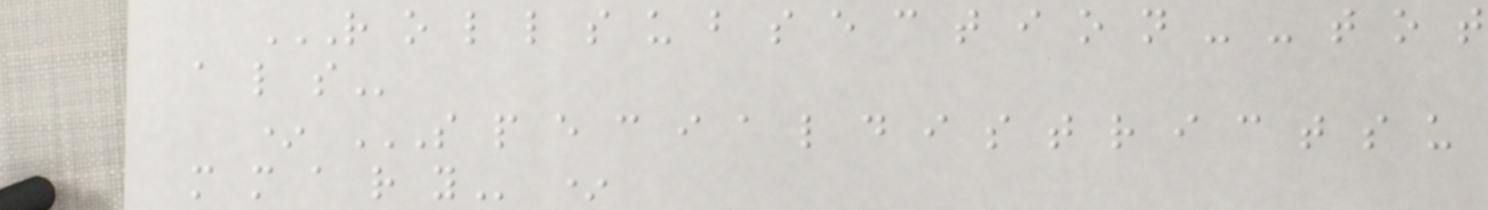R O L L S U B S E C T I O N - - T O T
A L S
* S P E C I A L D I S T R I C T S U
M M A R Y *
